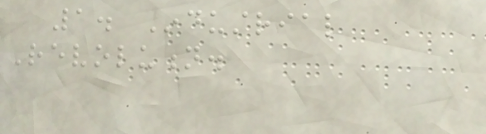1. Industrial
Revolution.
